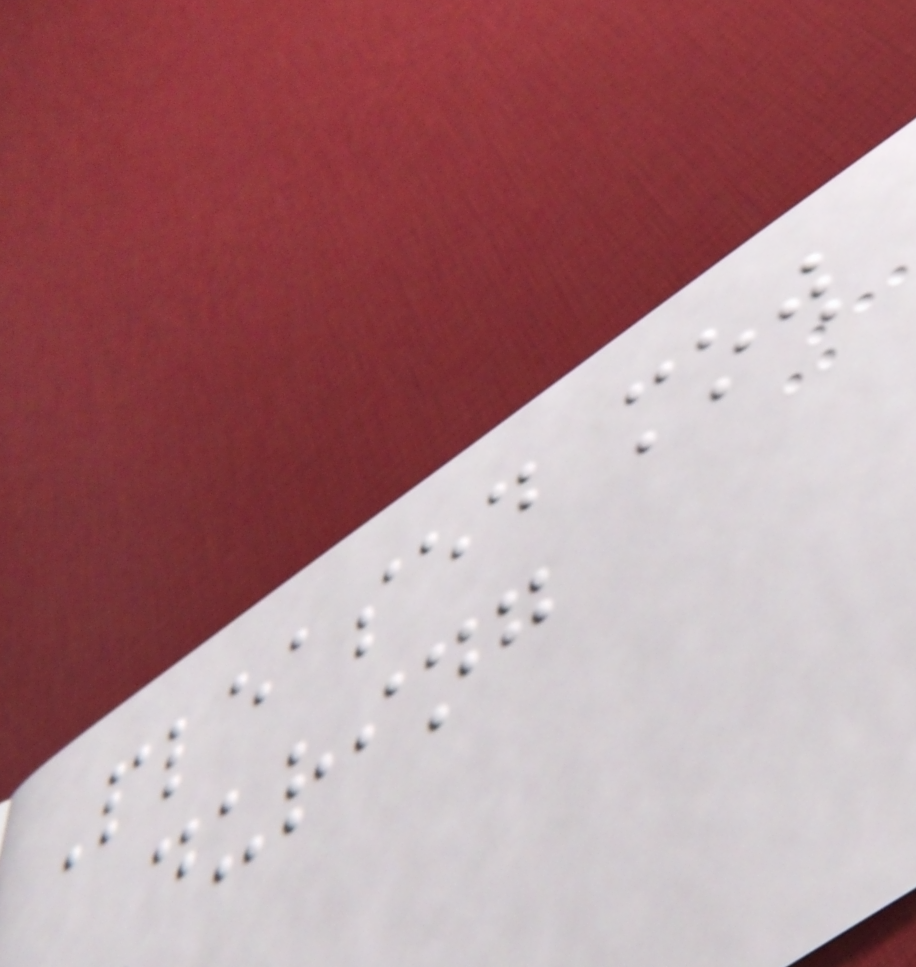Pleased mow
during
